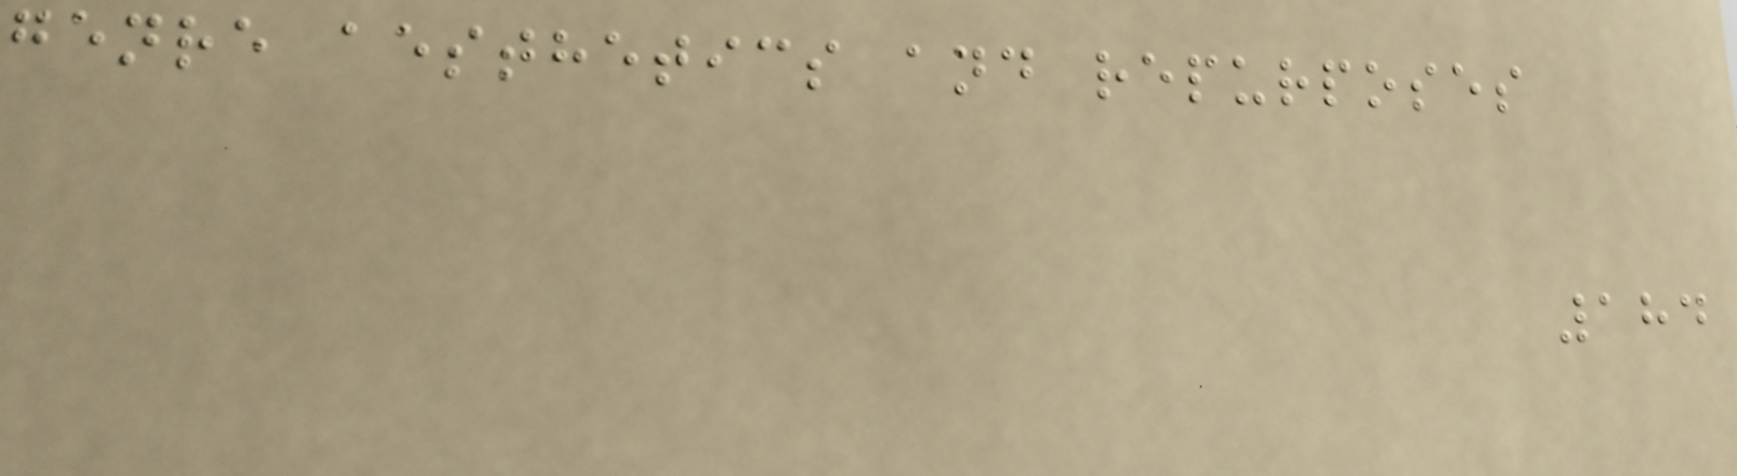genre aesthetics and repurposes
184
